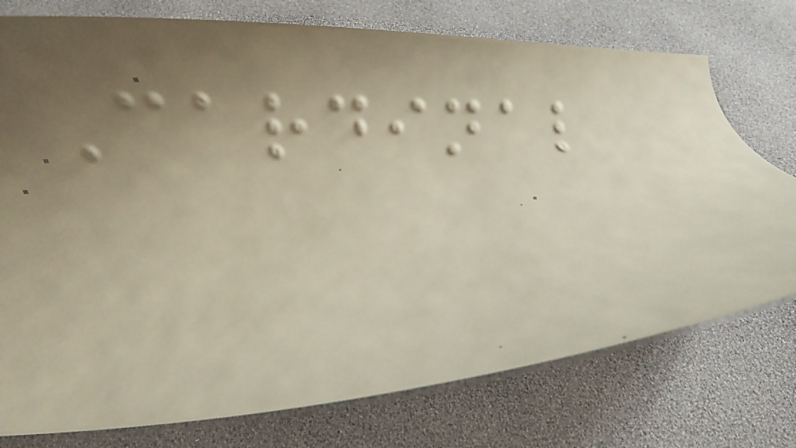Cardinal
